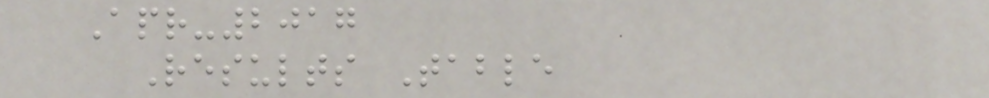Apr-2017
Results Table
